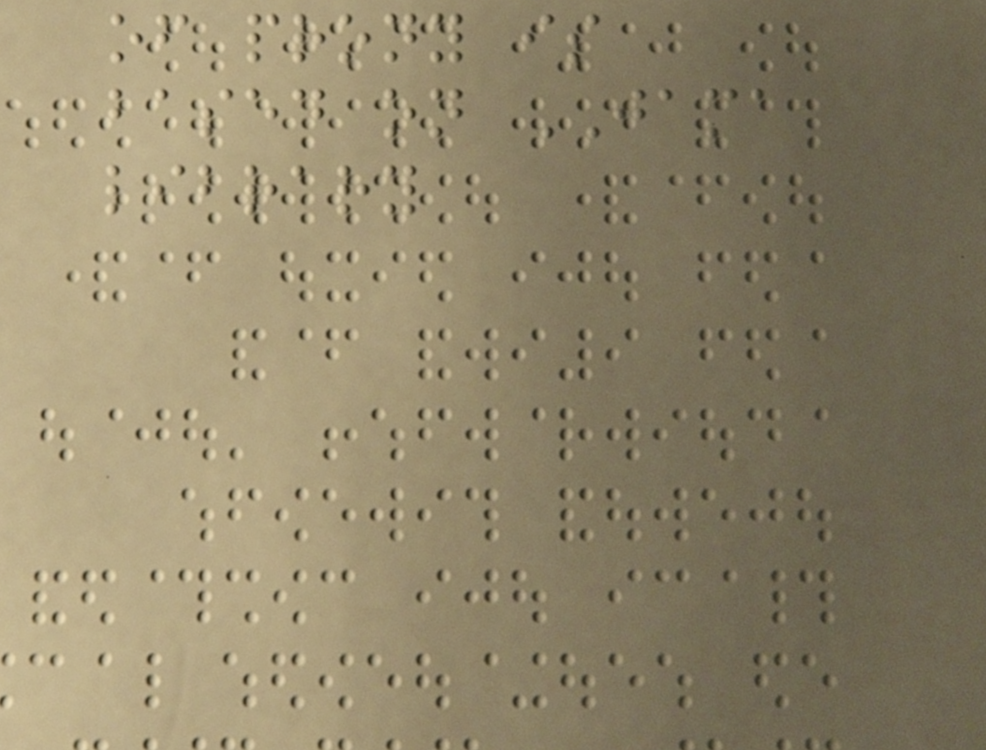of prony is
based on JAMA
library
